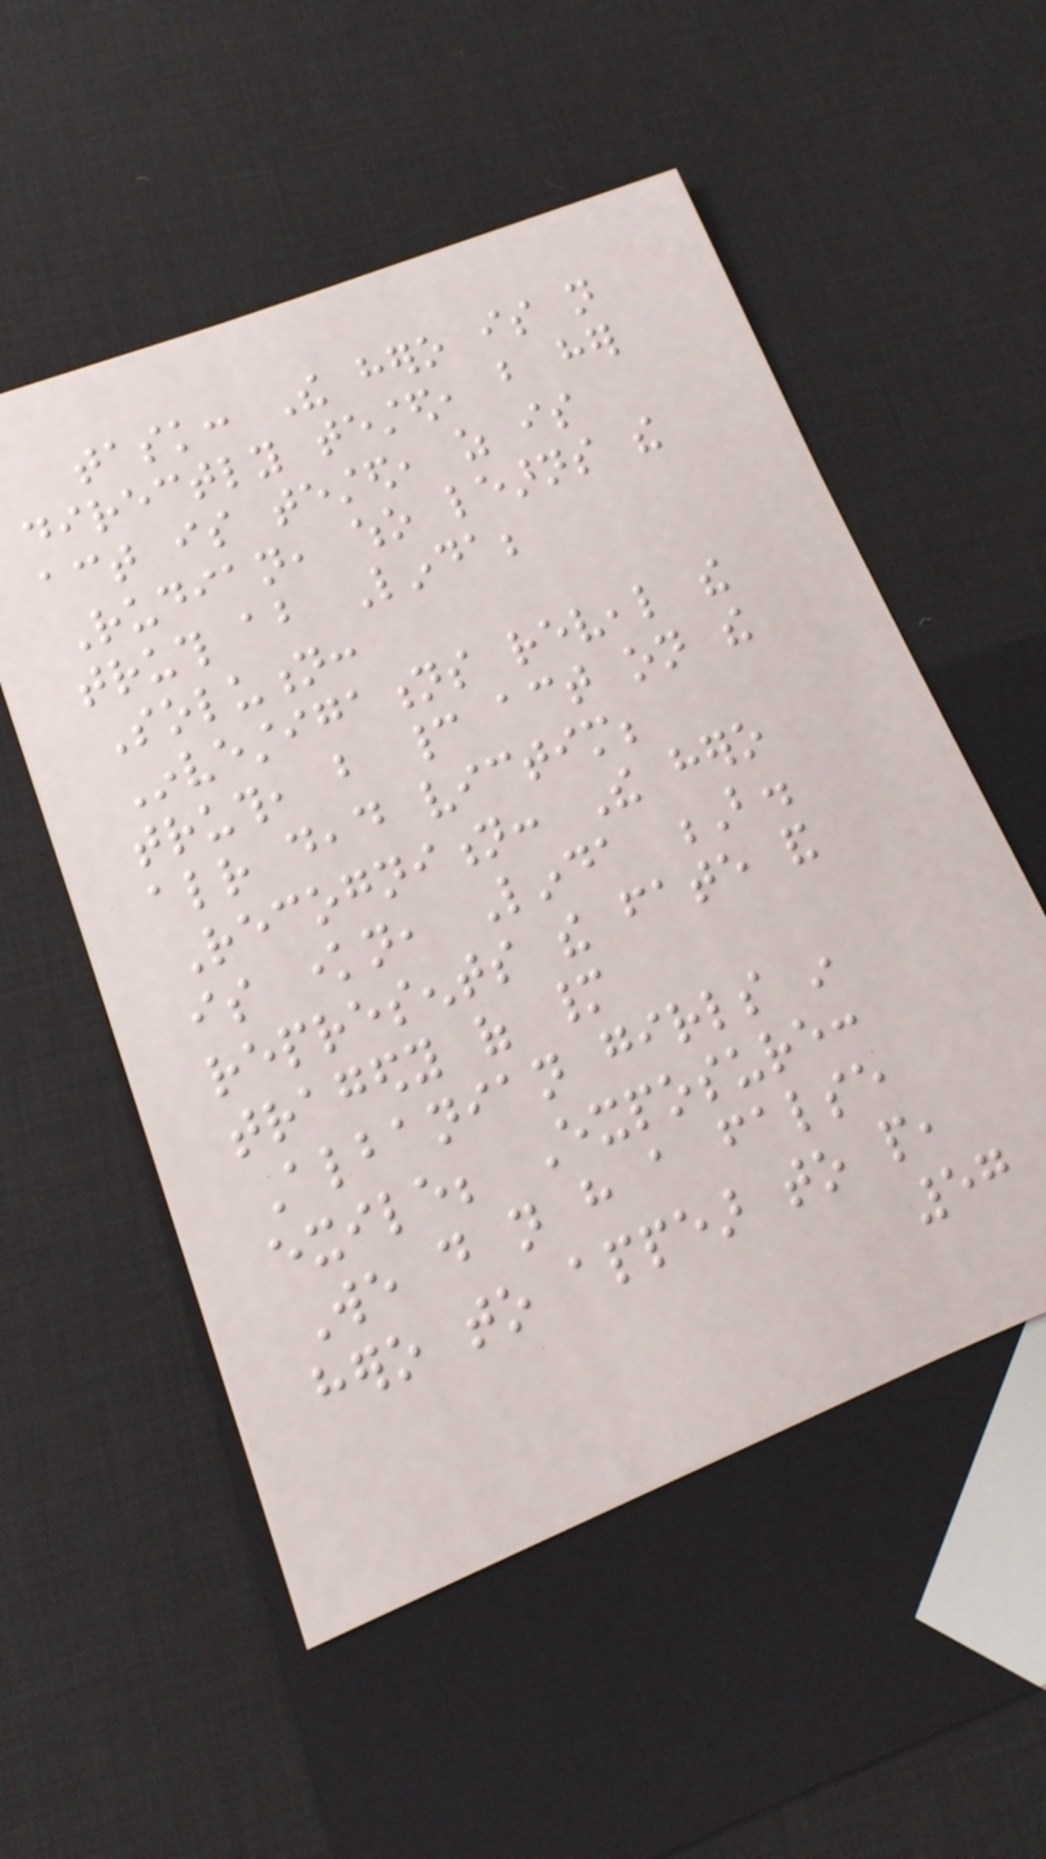task: The hero is not
directly tested, but her
act is tested, as is
Rudian, who learns the
truth about Linda;
Solution:
Investigations reveal the
truth, but cannot act on the
already dead victim;
Recognition: The hero
is known, Linda B.
represents the fate and
tragedy of many
Albanian girls in
exile; Exposure:
We do not have a false
hero to appear to people,
57
